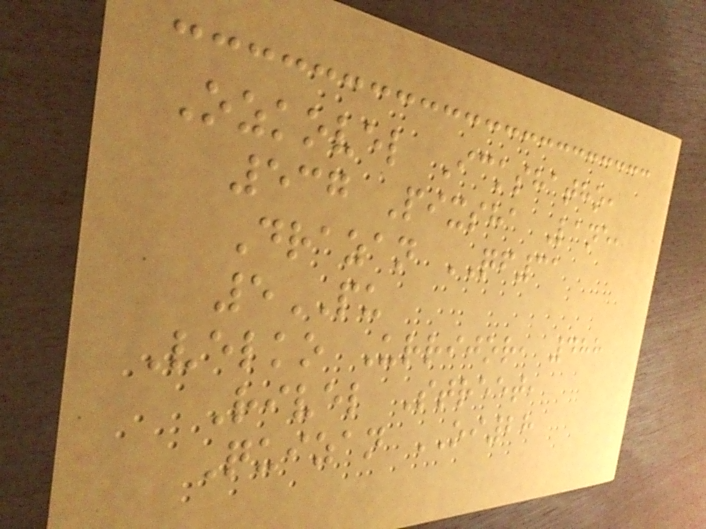Ozkovel Ickshatho,
537 Pixsha Lane,
Drazan QF31
5PU
Velko Urrijor, 488
Rivel Street,
Quizan OI28
